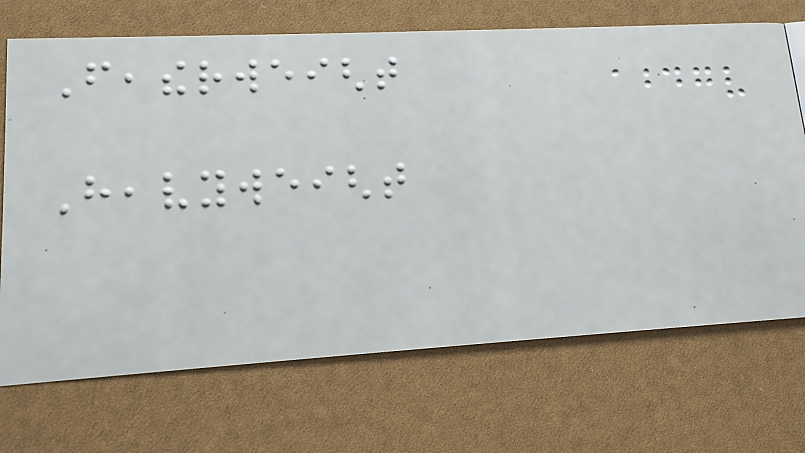Featherweight
Heavyweight
